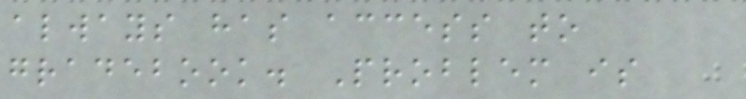always has access to
gradebook. Problem is
